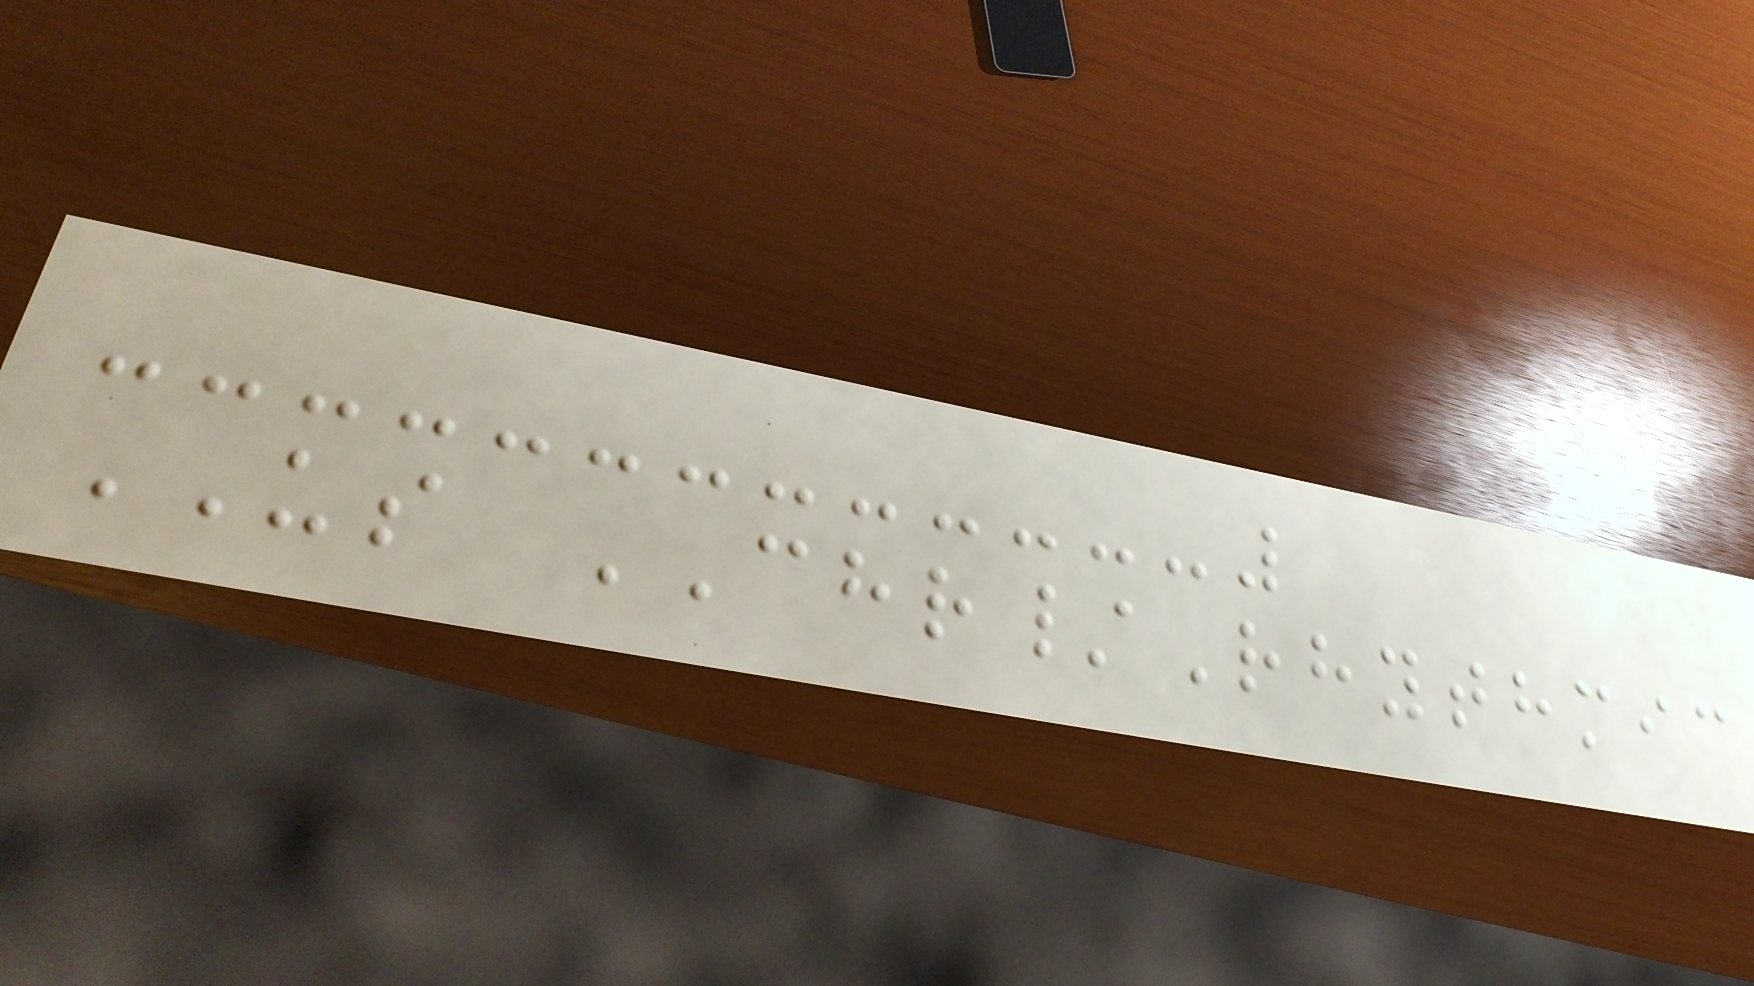US CHR/Rhythmic
